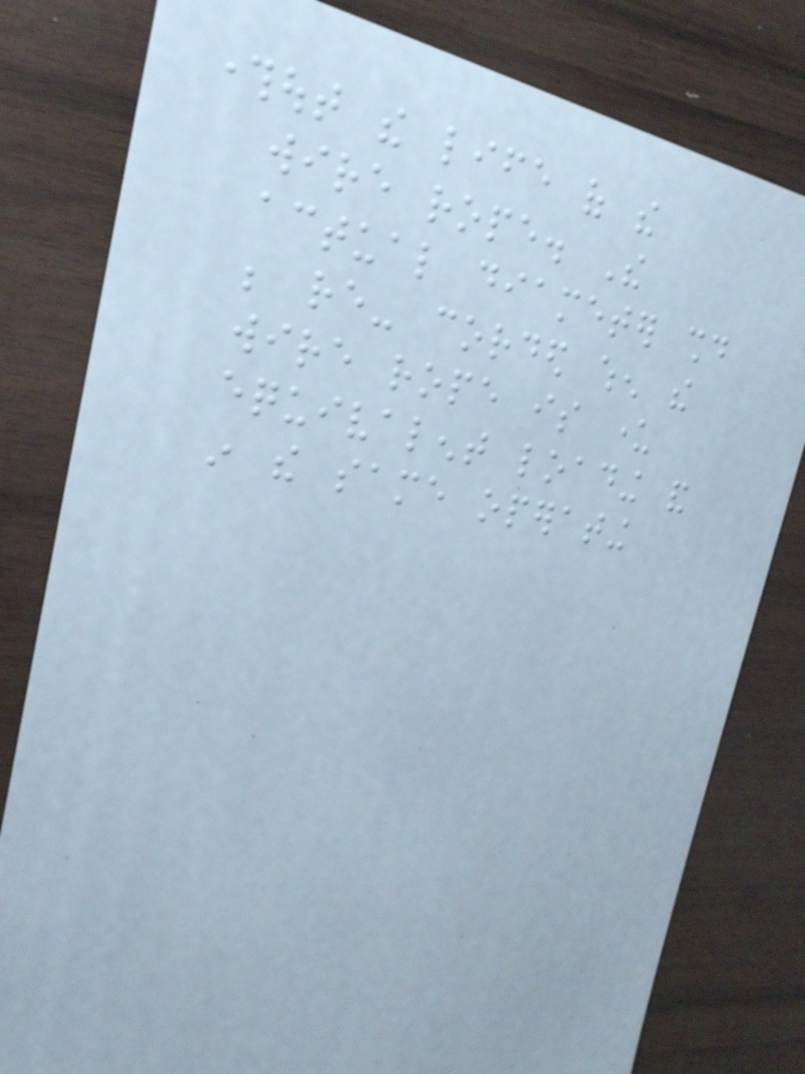throughout the life of the
wire rope. The
actual diameter should
be re- corded when the
wire rope is under
equivalent loading and
in the same operating
